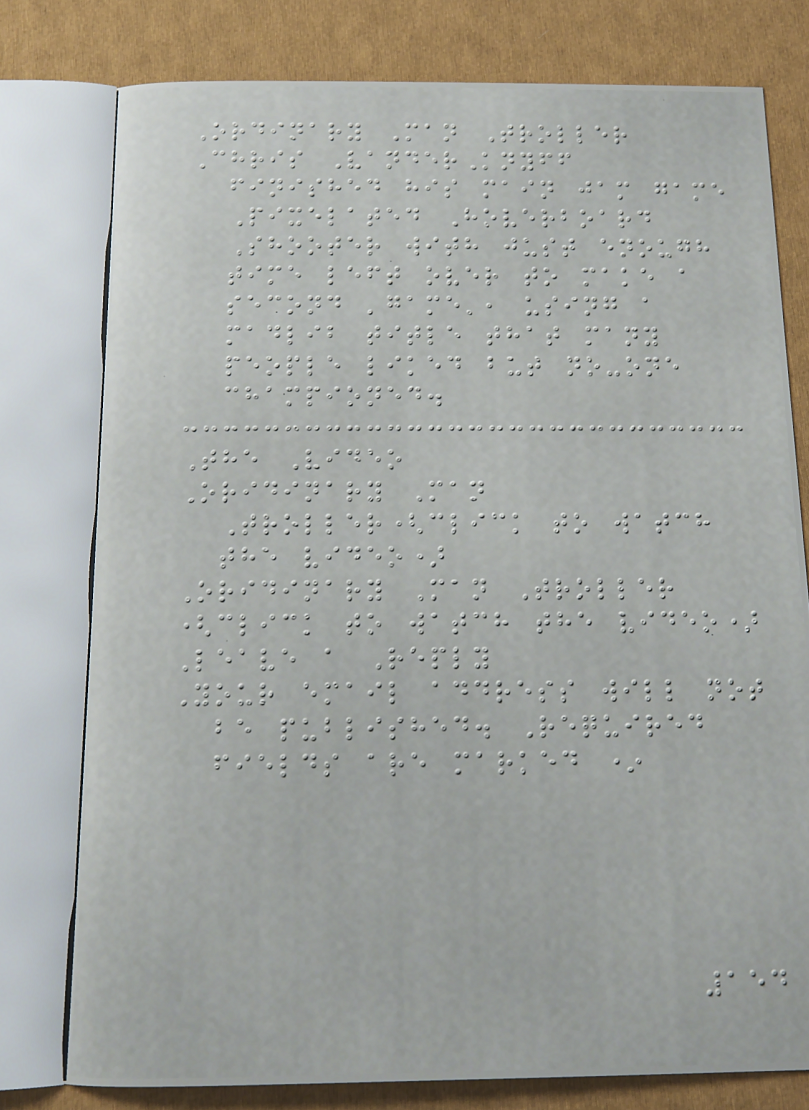Ordinary Man Troller
Chris VanderKnyff
finished his main jam game
Pixelated Hoverboard
Shooter with just enough
time left over to make a
second 'game', using a
madlib title that many
people liked but no-one
championed.
The Video
Oridinary Man
Troller(click to watch
the video)
Oridinary Man Troller
(click to watch the video)
Leave a Reply
Your email address will not
be published. Required
fields are marked *
154
